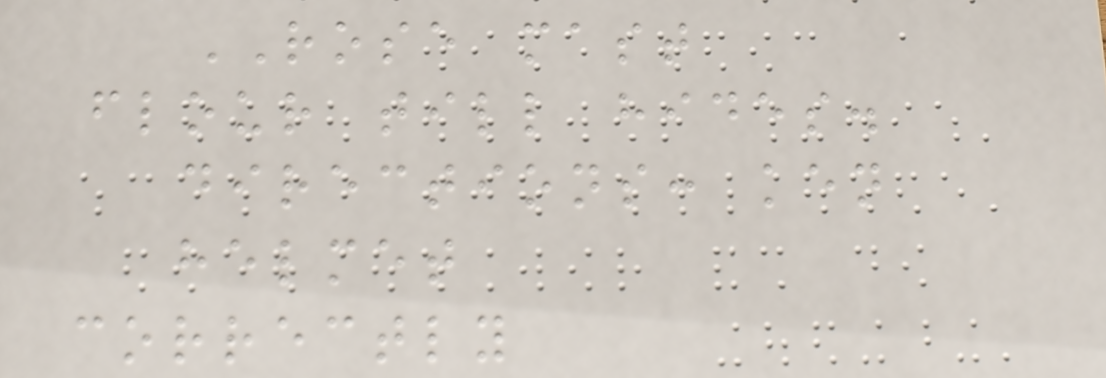ROSE mast
flour till hides.
directions: ken
helmet
correctly
